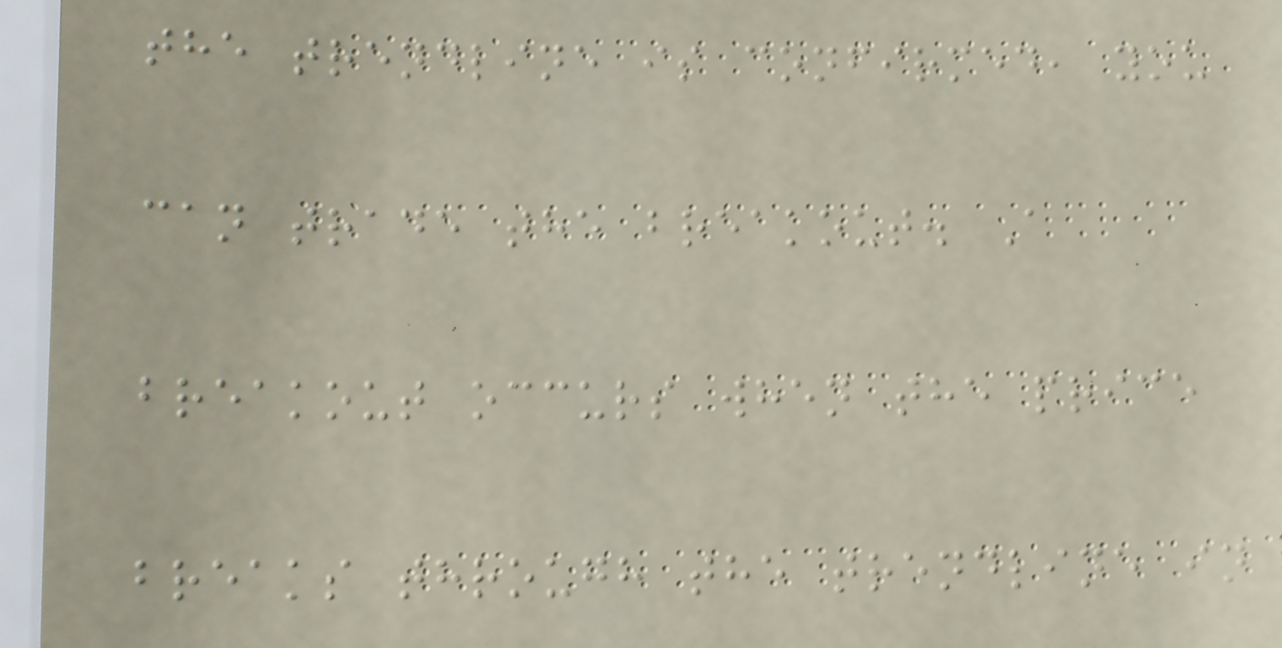the trendline is confirmed, you
can trade the breakout. A
breakout occurs when the price
breaks through the trendline in
